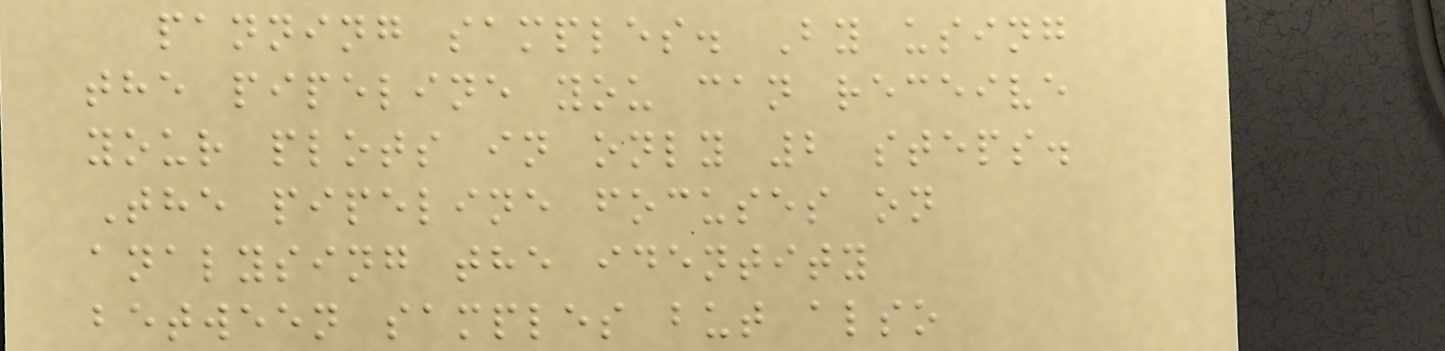panning samples. By using
the pipeline you can receive
your plots in only 2 steps.
The pipeline focuses on
analysing the identity
between samples but also
